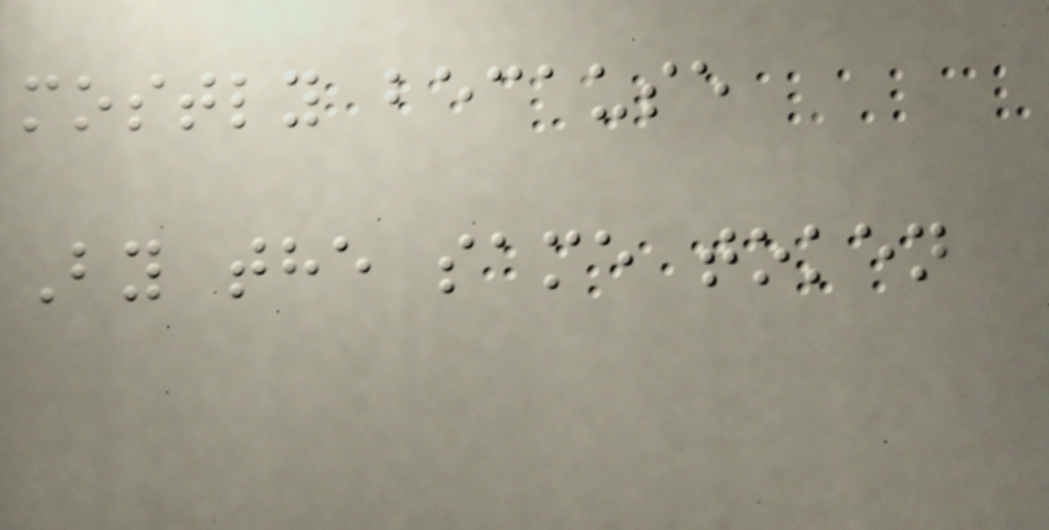mostly because
By the same token
